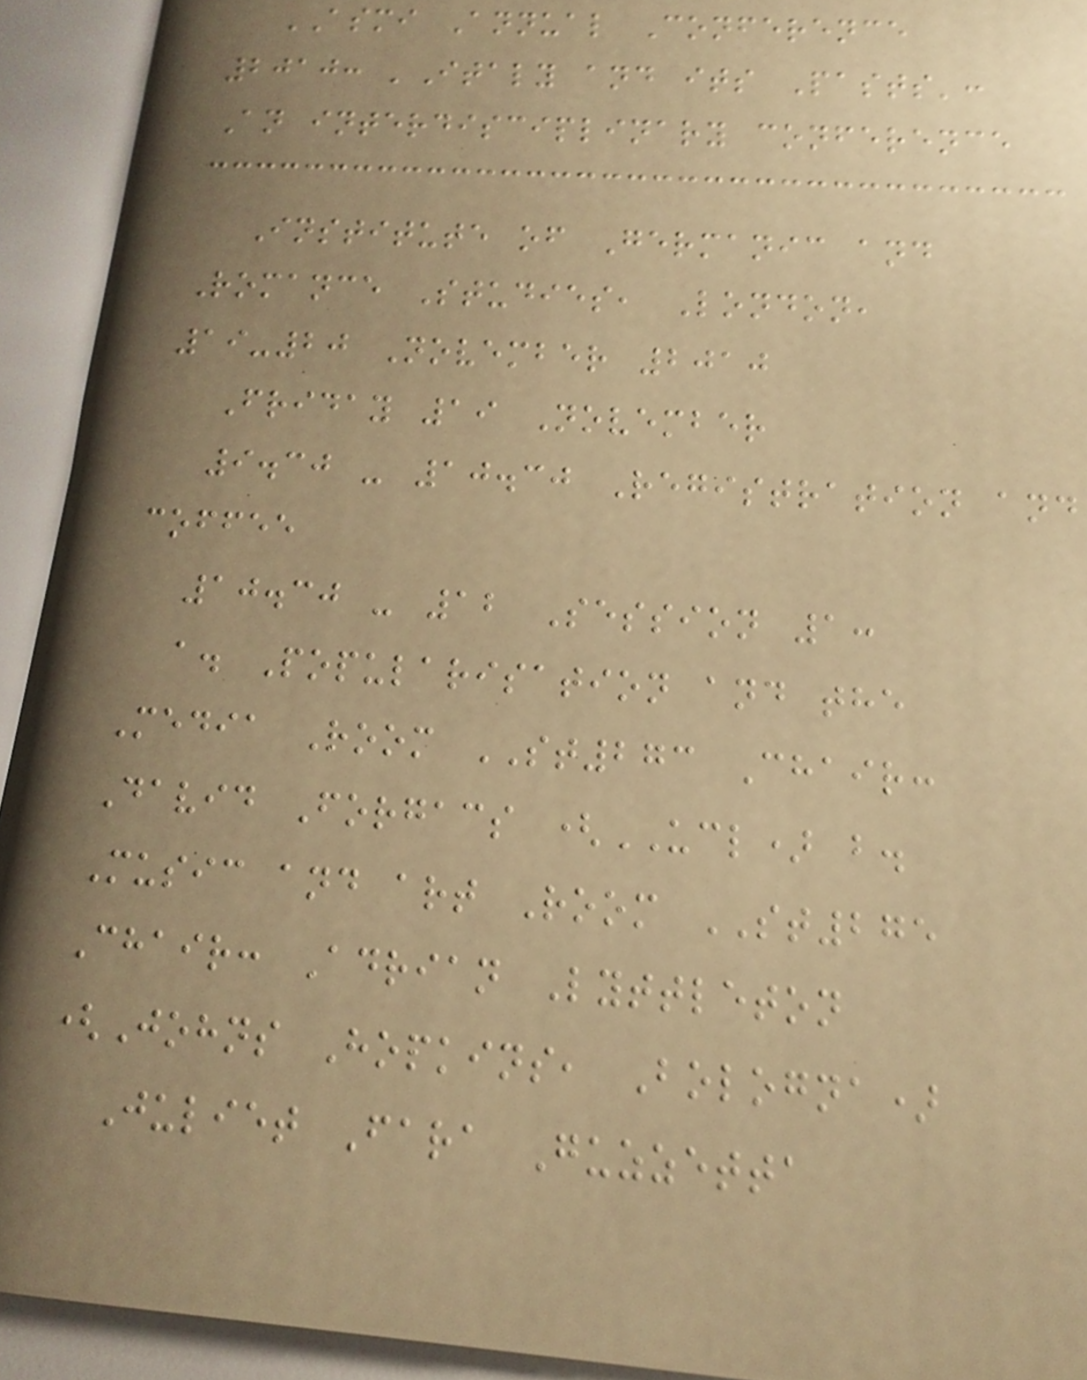ASMI Annual Conference
2010: 'Italy and its Pasts':
An interdisciplinary conference
Institute of Germanic and
Romance Studies, London,
19-20 November 2010
Friday 19 November
9.30 - 10.30 Registration and
coffee
10.30 - 12 Session 1:
a. Popularisation and the
Media Room ST273 Chair:
David Forgacs (UCL) b.
Music and art Room ST275
Chair: Adrian Lyttleton
(Johns Hopkins, Bologna)
Juliet Fara Guzzetta
